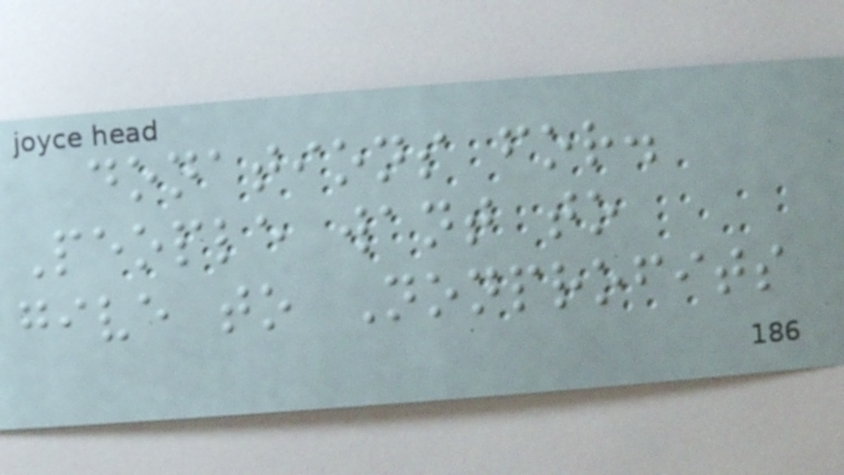donations for.
People want to
give to Nonprofits
